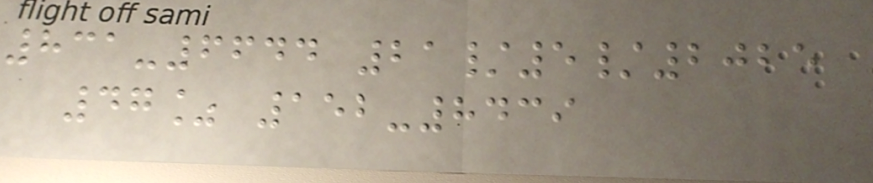831-6644 21/5/2025
47% 152-8439
